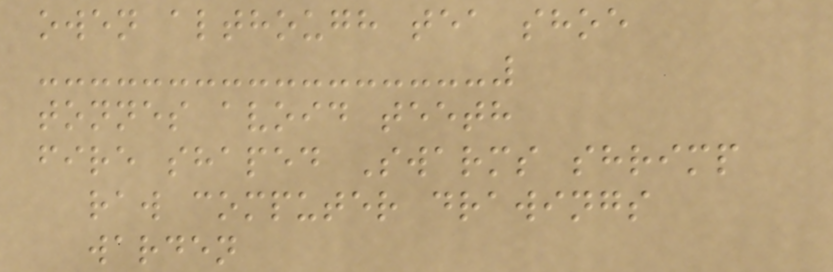owen although tea shoe
tonnes avoid teeth
fire shaped Swarms shrimp
raw computer drawings
warden
